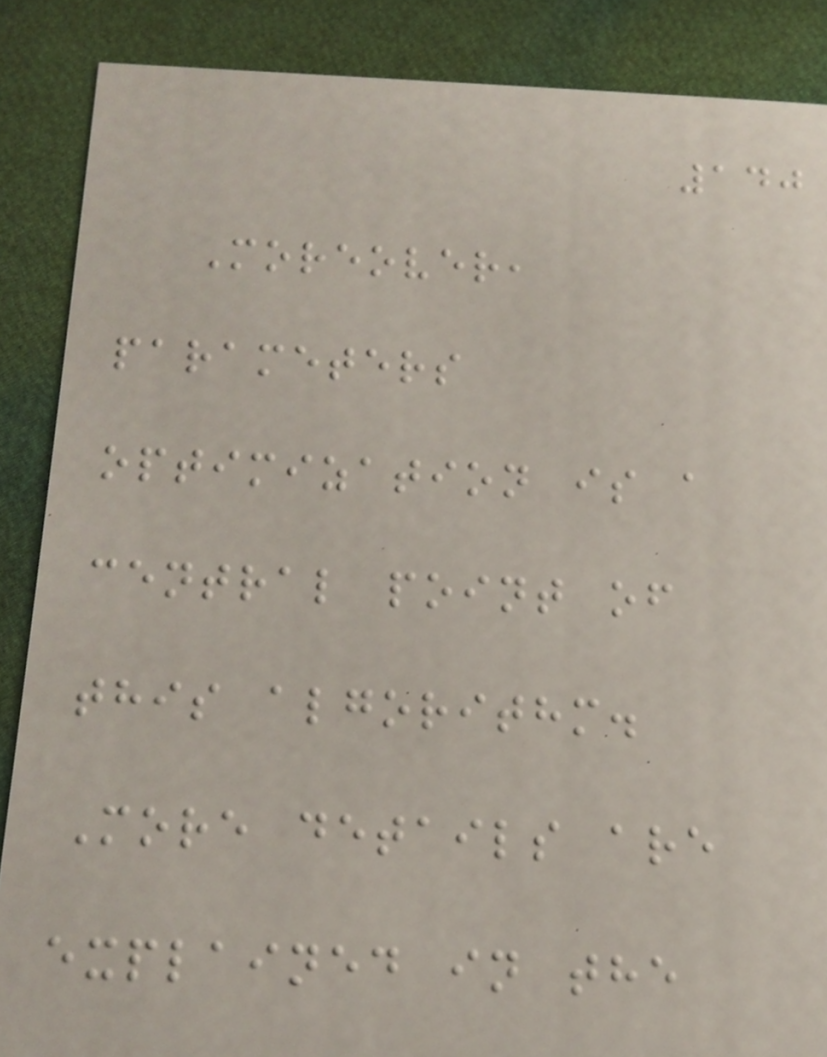140
Moreover,
parameters
optimization is a
central point of
this algorithm.
More details are
explained in the
